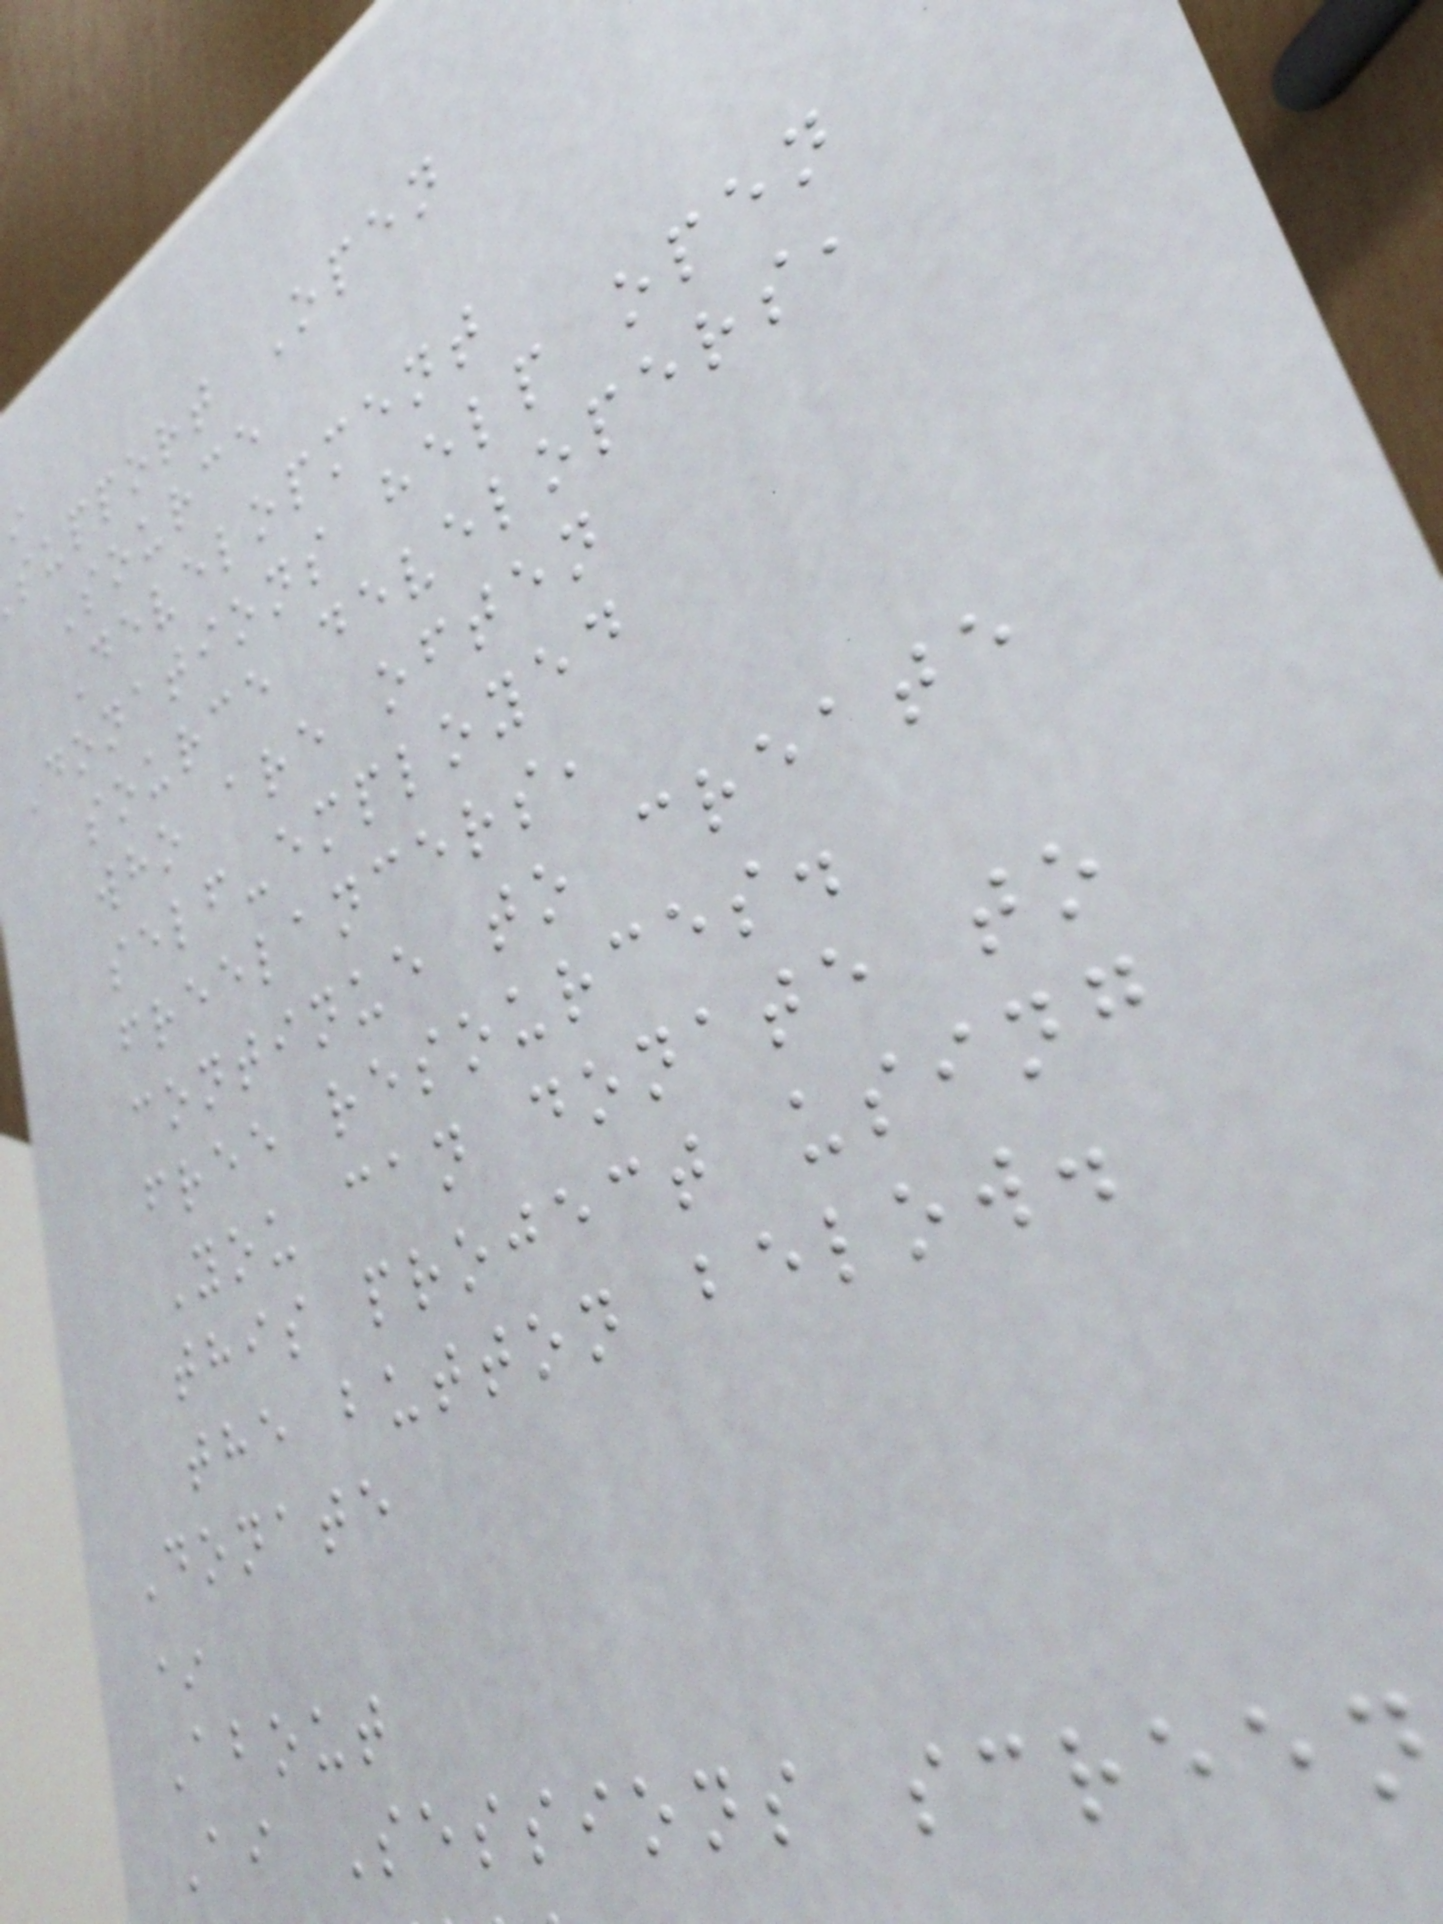support Open
Source
Development
Donations help open
source developers,
who are often
self-employed
freelancers,
continue to create
free resources.
You can donate to
this project using
the button below.
Donate
*
About
Ai Sessions screen
